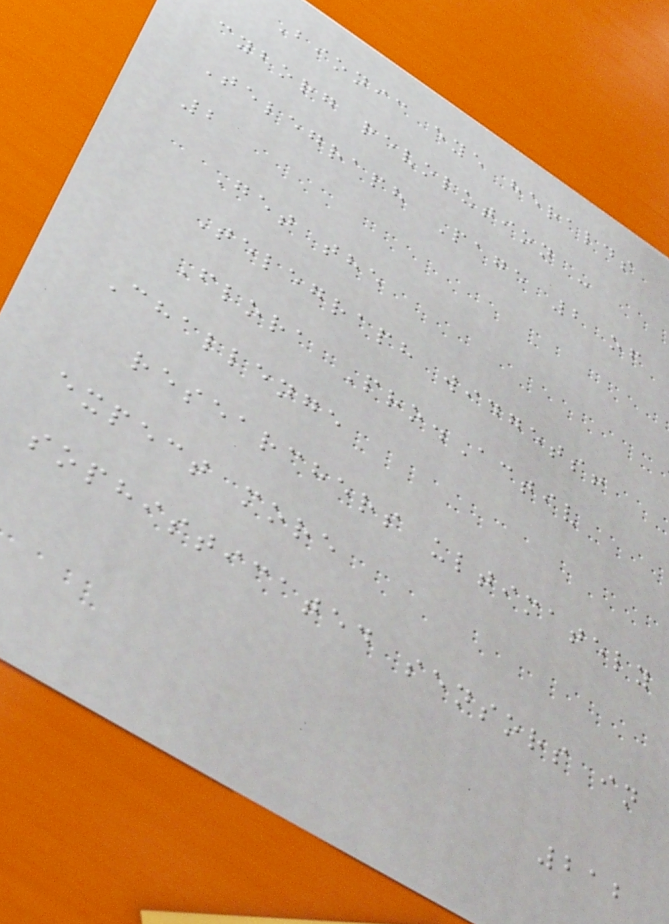Bionic eye heralds
cyborg revolution -
Telegraph Page 2 of
2
Get the
Telegraph widgets!
Flora Pro.Activ
Challenge
researchers ultimately
expect more
sophisticated sensors in
212
